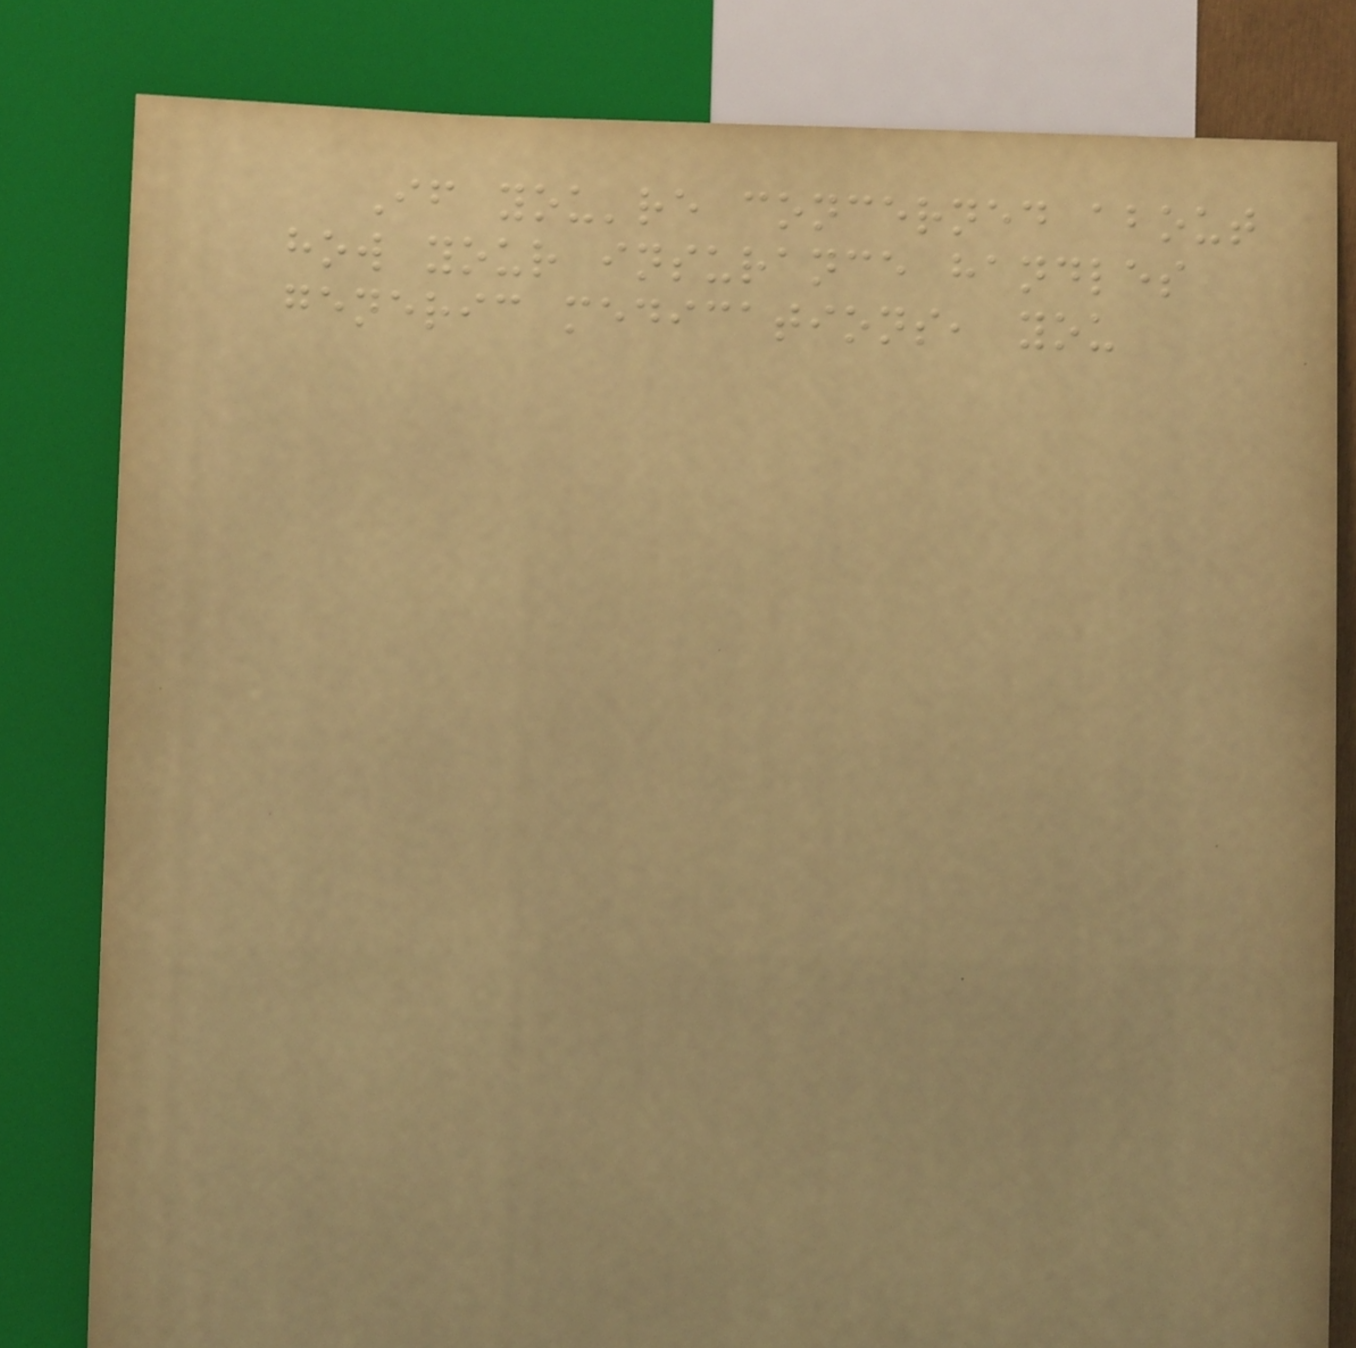If you're concerned about
how your insurance handles
generic medications, you
